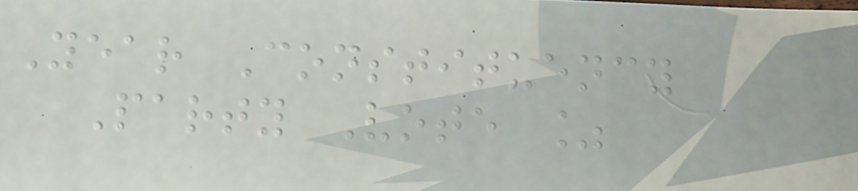Year Constituency
Party Vote %
